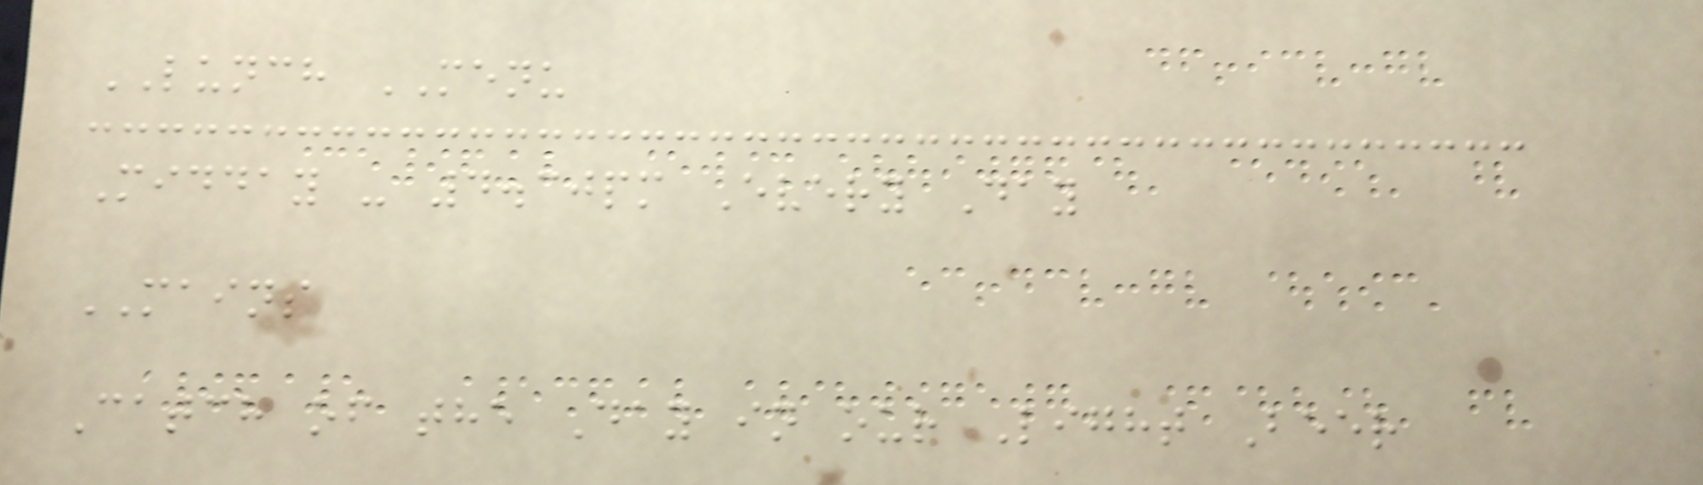LUNCH MENU
Midday - 4.30pm Every Day
MAINS
Catch of the Day in our Light Beer
